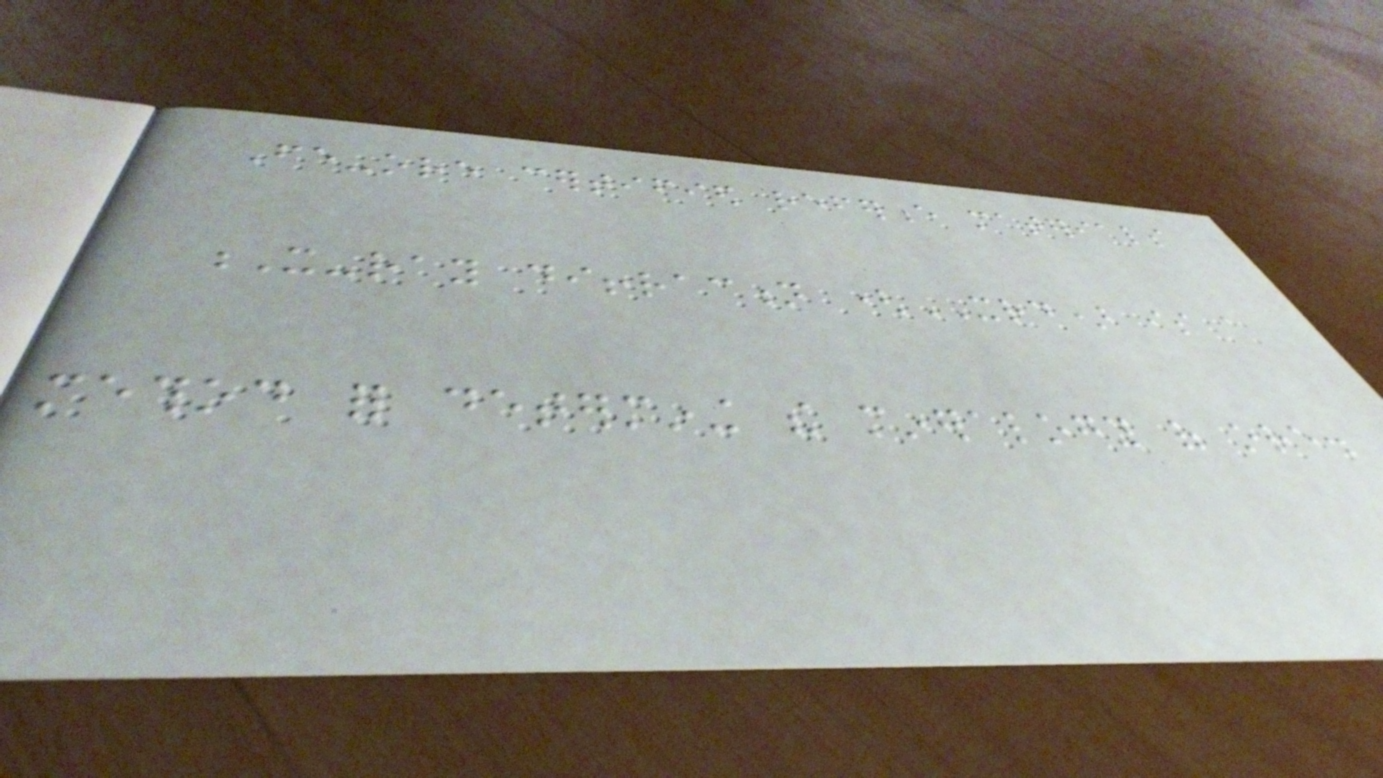Fe-ore certified reference materials
X-ray diffraction (XRD) is a
method for determining the mineralogy of ore.
